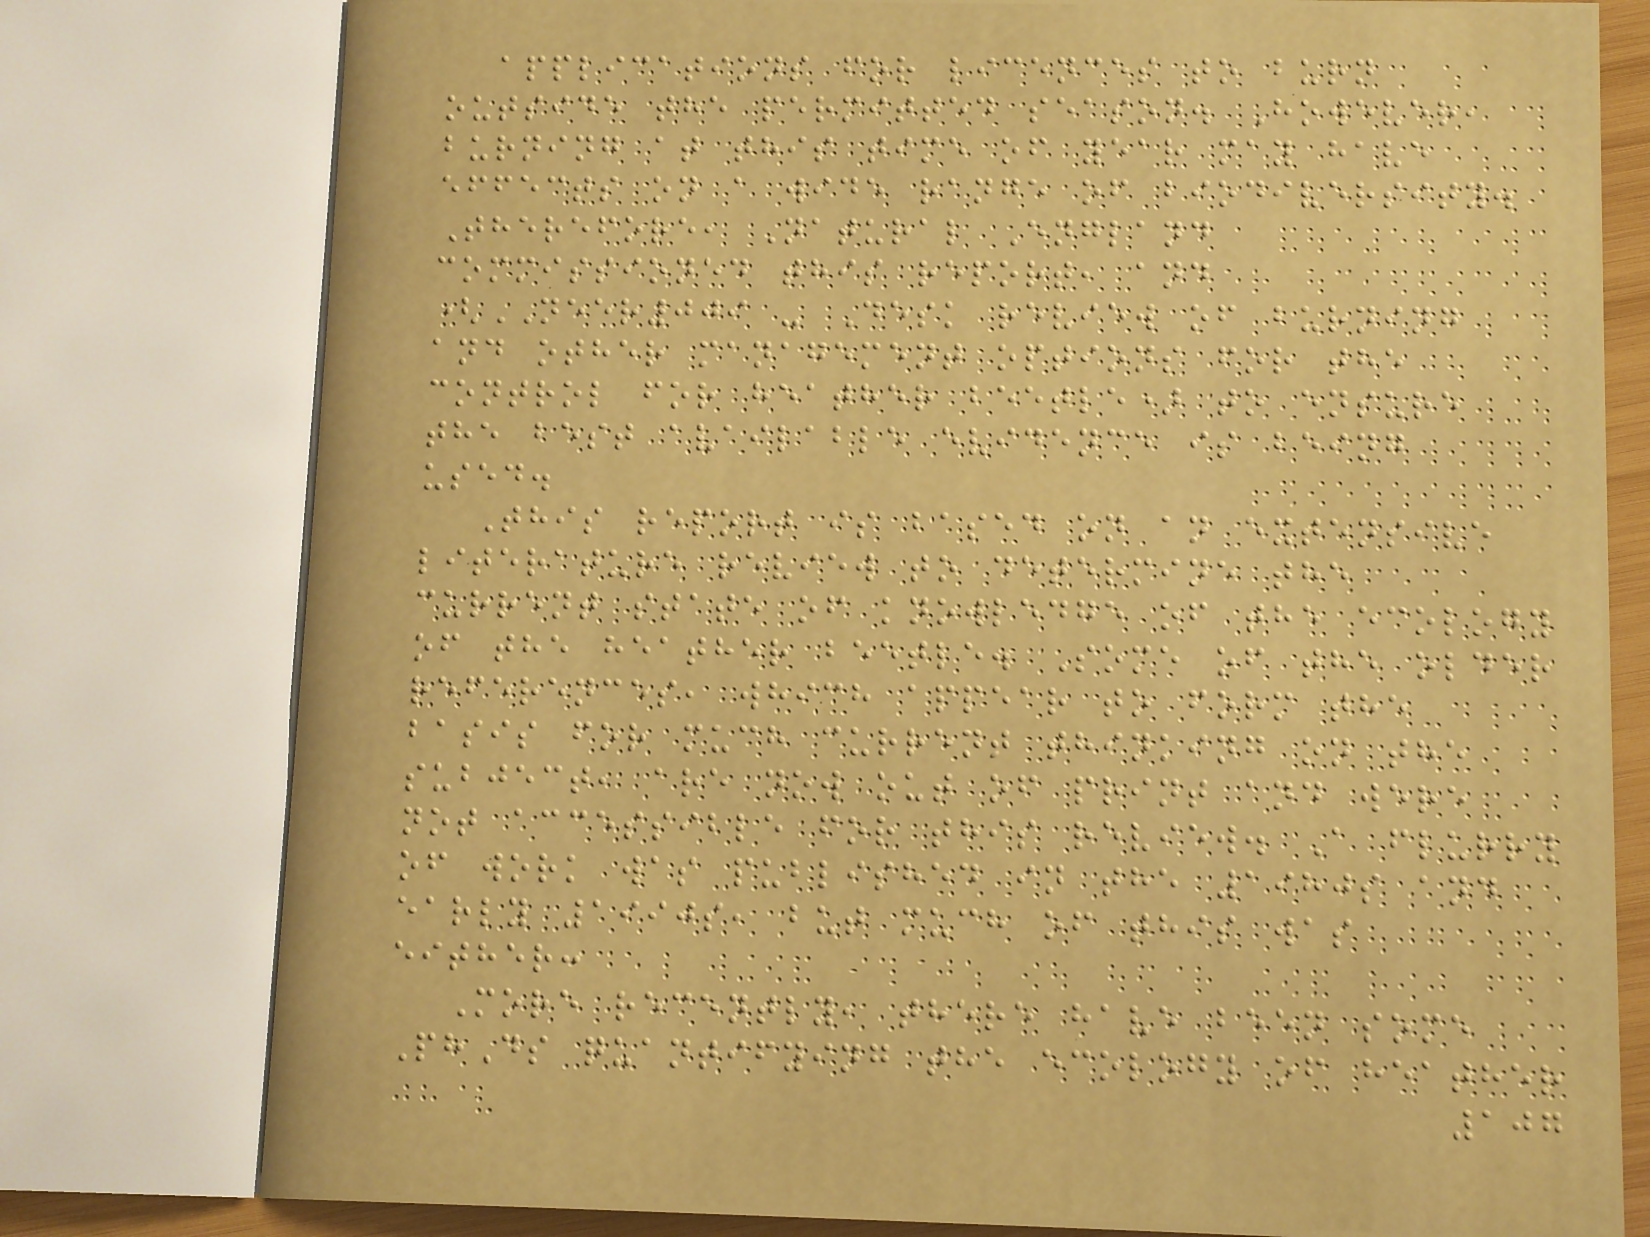applications for licences to burn
outside the permitted season. However,
burning at this time of year may have
effects on a wide range of biodiversity.
Therefore, Natural England
commissioned this report, and
(NEER009 - Desk review of burning
and other management options for the
control for heather beetle) to ensure
the best available evidence is being
used.
This report is based on an extensive
literature review to determine the
current state of knowledge of the ecology
of the heather beetle. Some of the older
references, which appear to form the
basis for much current thinking on the
subject, are now out of print and were
not accessible for this review. A flurry
of work was published in the 1980s and
early 1990s, but much of this was
either:
More recently, there have been some
PhDs quantifying the ecology of heather
107
